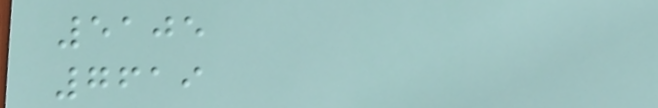5105
7619
